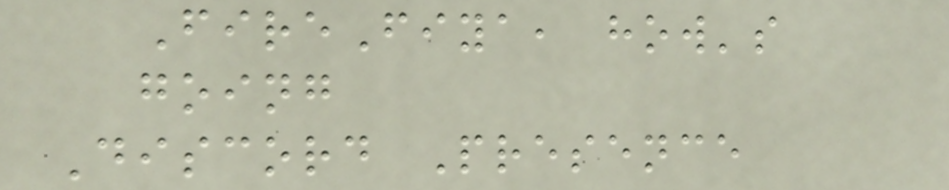FireFiya, how's
going
Discord Presence
